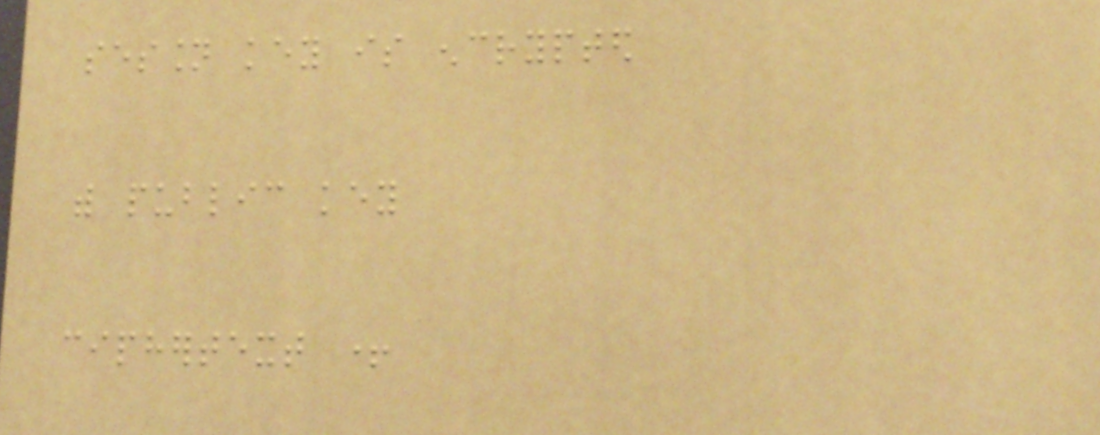session key is encrypted
with public key
ciphertext +
